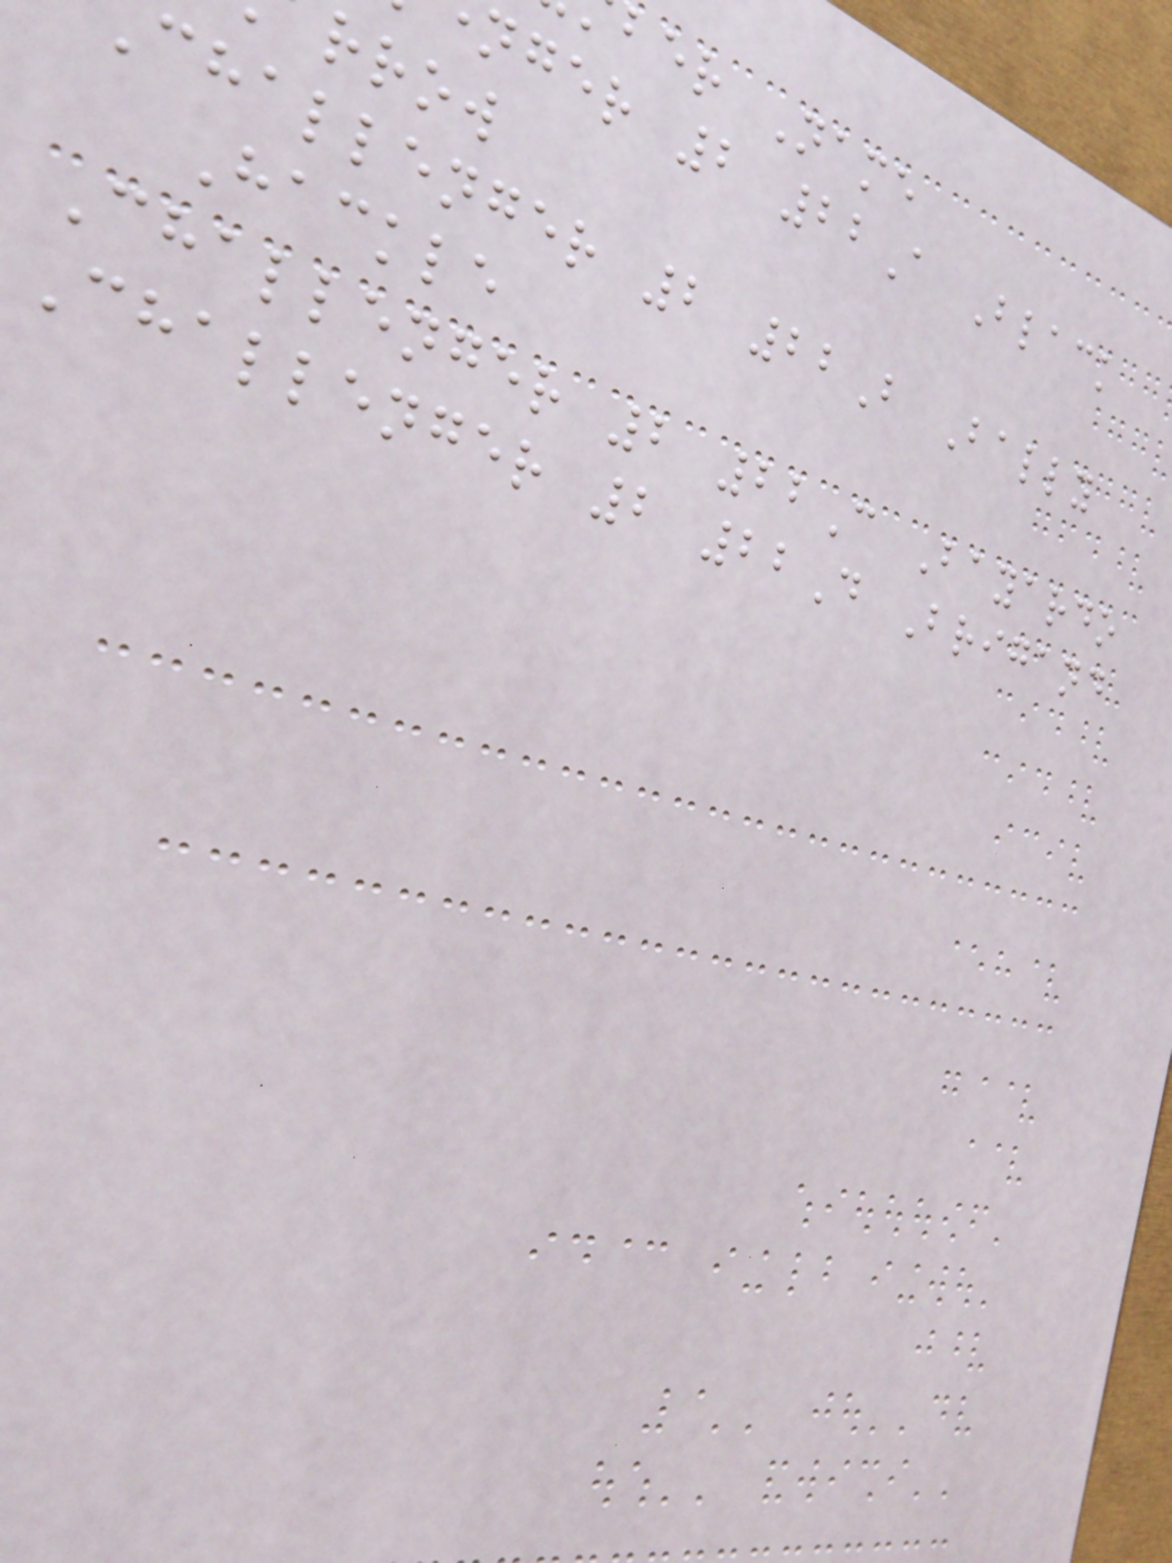ber Name
nger 2 22A Black
rrow
challenger 2 22B Bally
Hackle
Challenger 2 22C Bayardo
Challenger 2 22D Brigand
